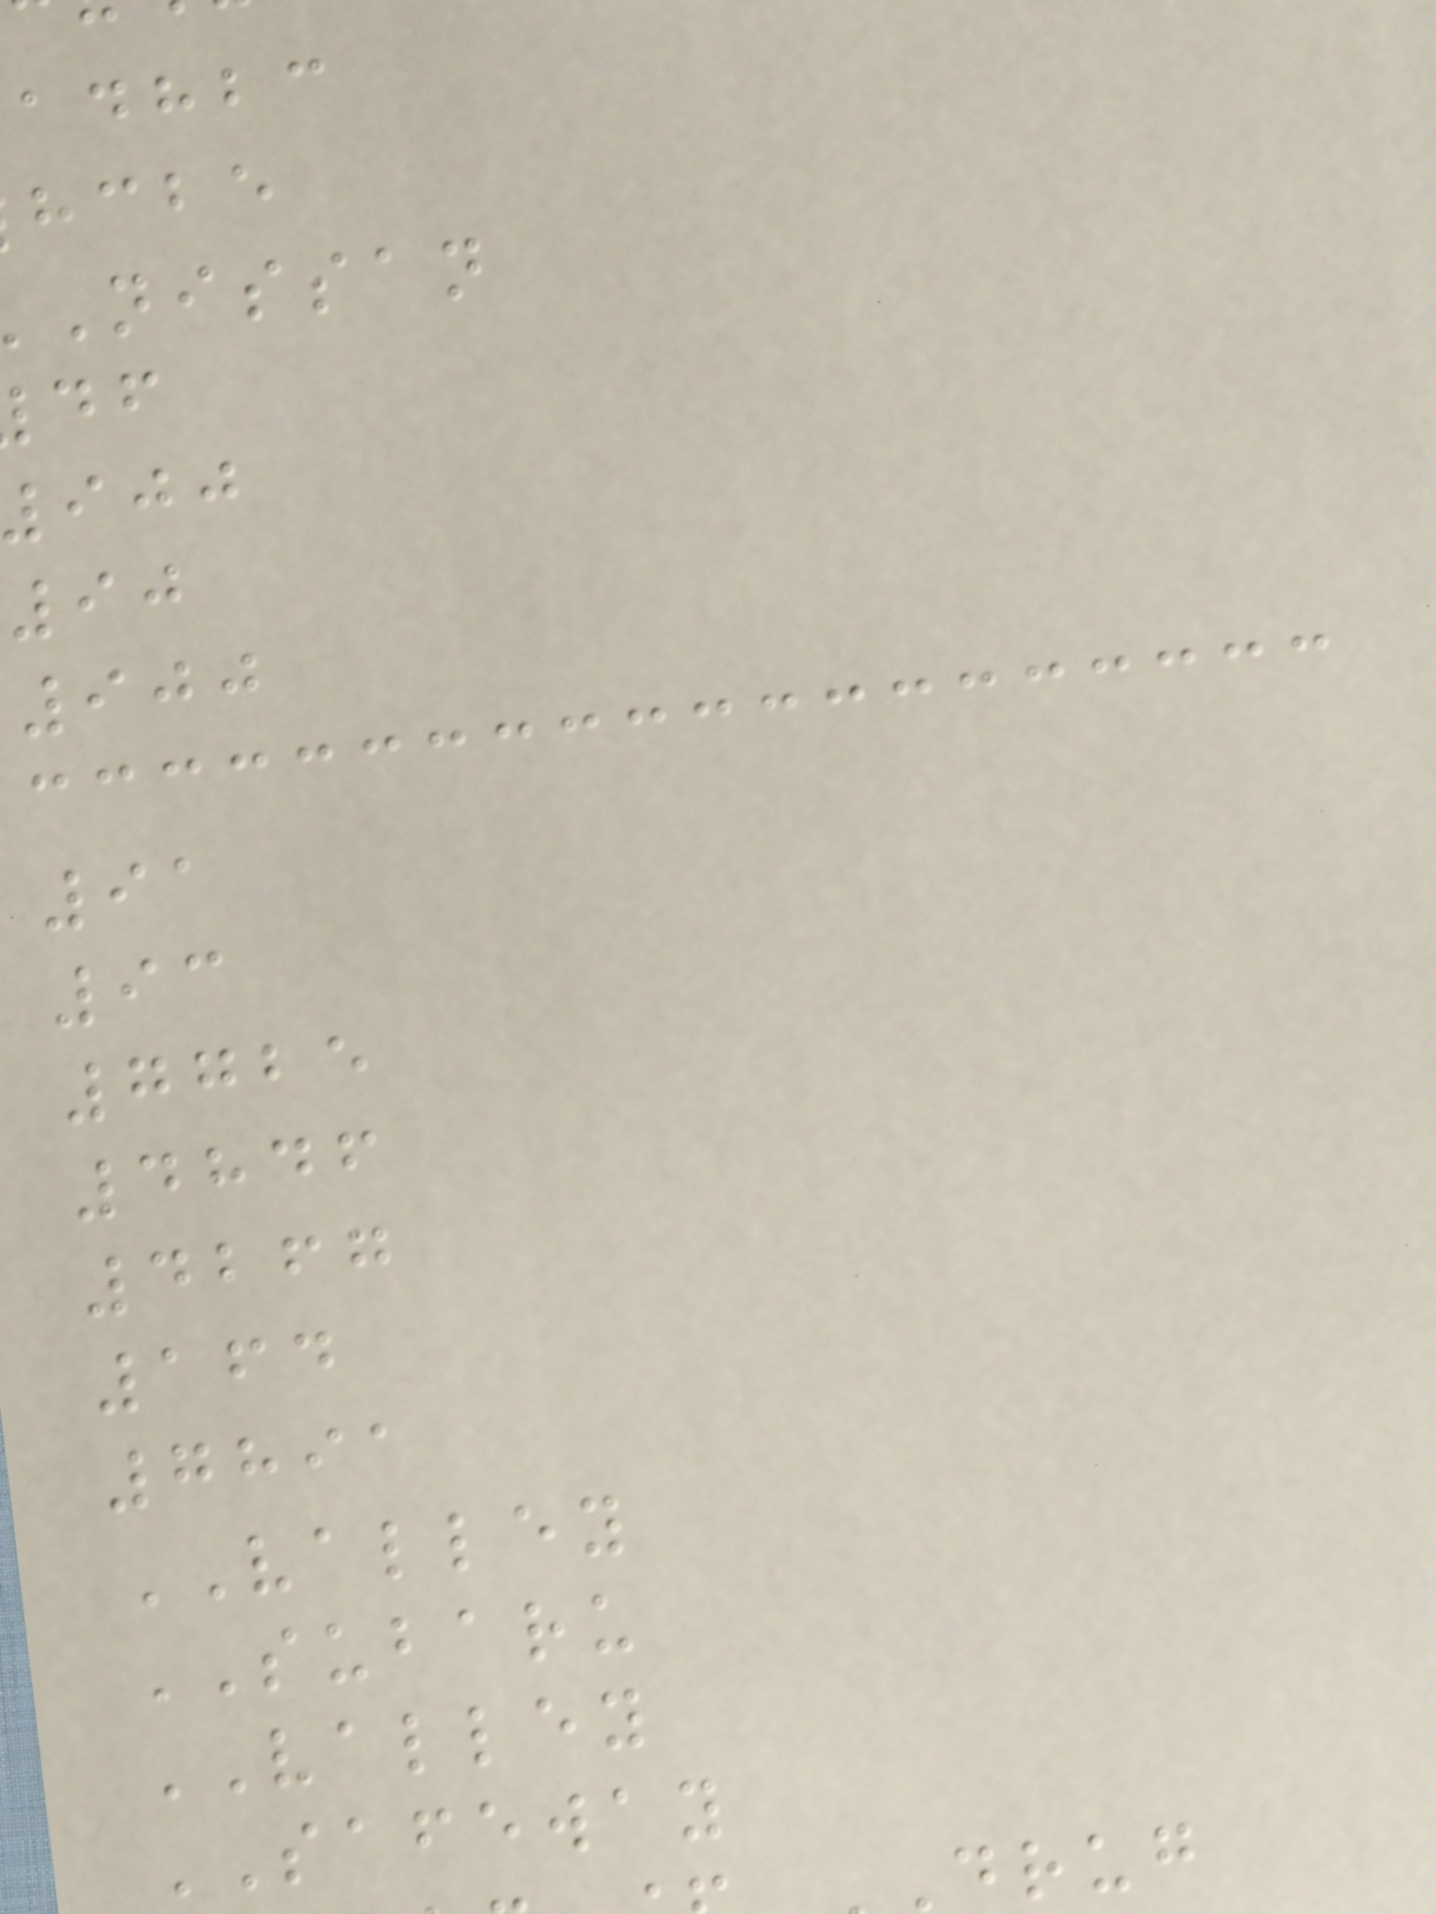adhbc
hcbe
nissan
90
900
91
93
7725
4846
4267
164
7891
VALLEY
SUBARU
VALLEY
SAFEWAY
drug
